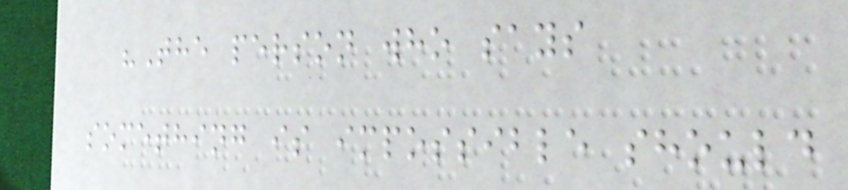"The person who says
something is impossible should
